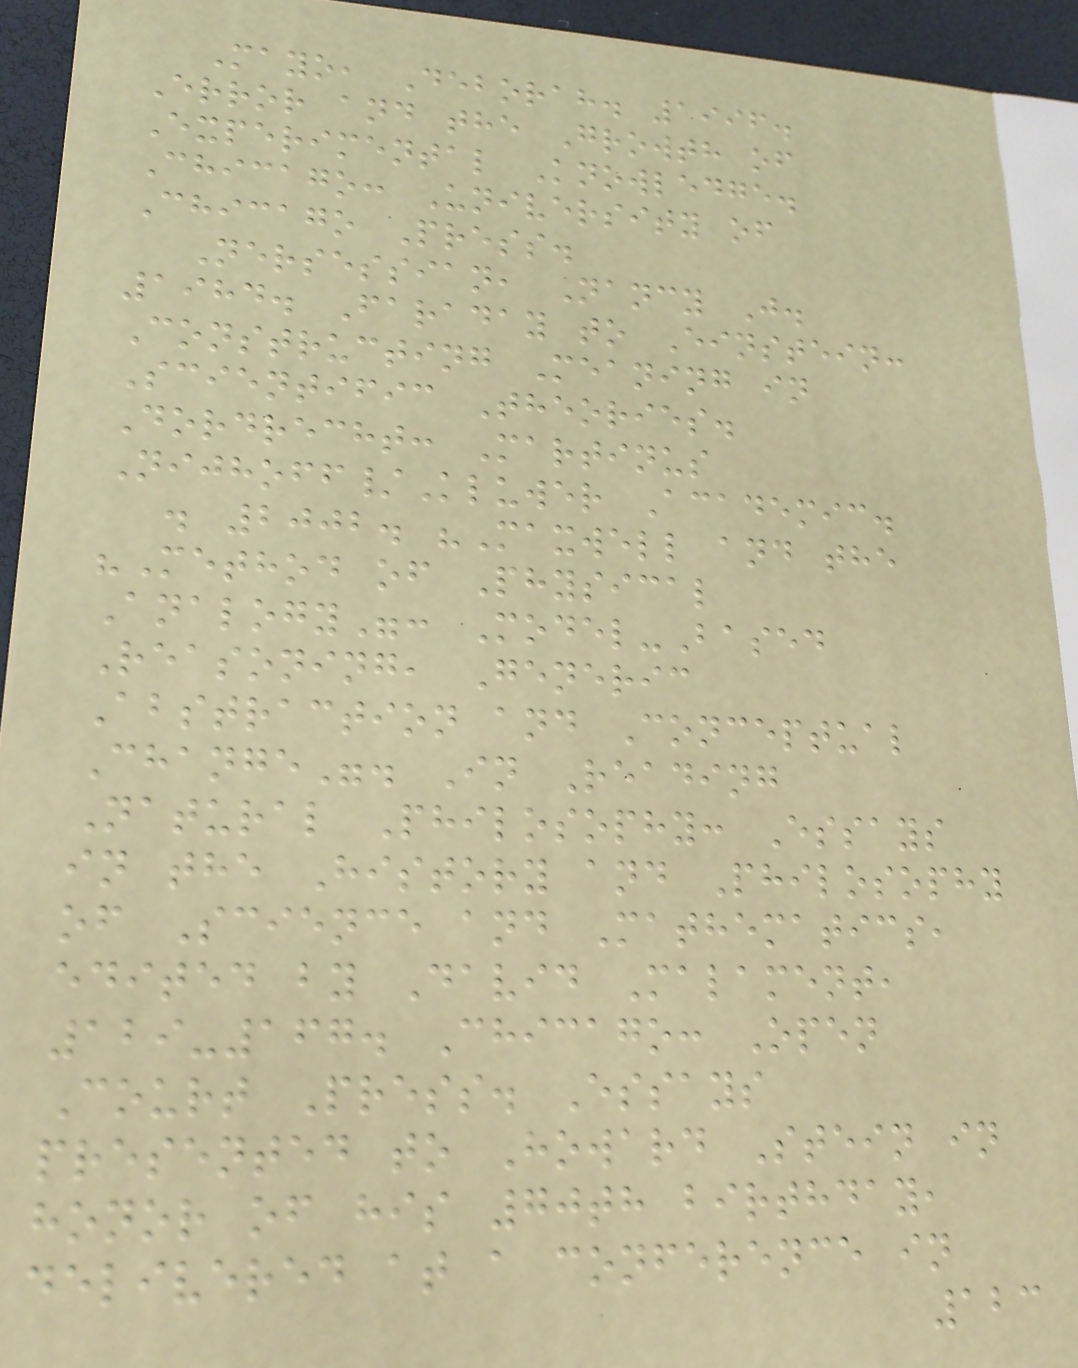Mayo, Deborah. 1996.
Error and the Growth of
Experimental Knowledge.
Chicago: University of
Chicago Press.
Nersessian, Nancy J.
1984. Faraday to Einstein:
Constructing Meaning in
Scientific Theories.
Dordrecht: Martinus
Nijhoff/Kluwer Academic.
. 2002. "Maxwell and the
"Method of Physical
Analogy": Model-Based
Reasoning, Generic
Abstraction and Conceptual
Change". In Reading
Natural Philosophy: Essays
in the History and Philosophy
of Science and Mathematics,
edited by David Malament,
129-167. Chicago: Open
Court Press. Essays
presented to Howard Stein in
honor of his 70th birthday,
delivered at a conference in
123
